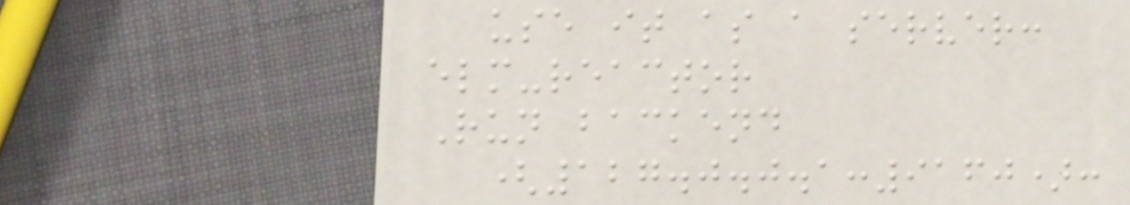use it as a server:
elm-reactor
Run backend
(127.0.0.1:9160):
